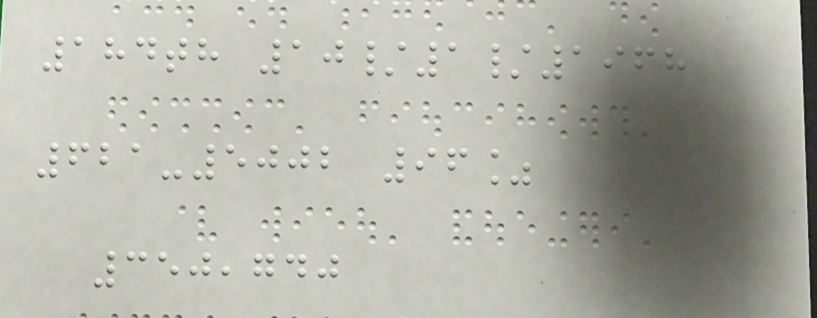184th 10/1/1968
621-5002 96%
350,740
